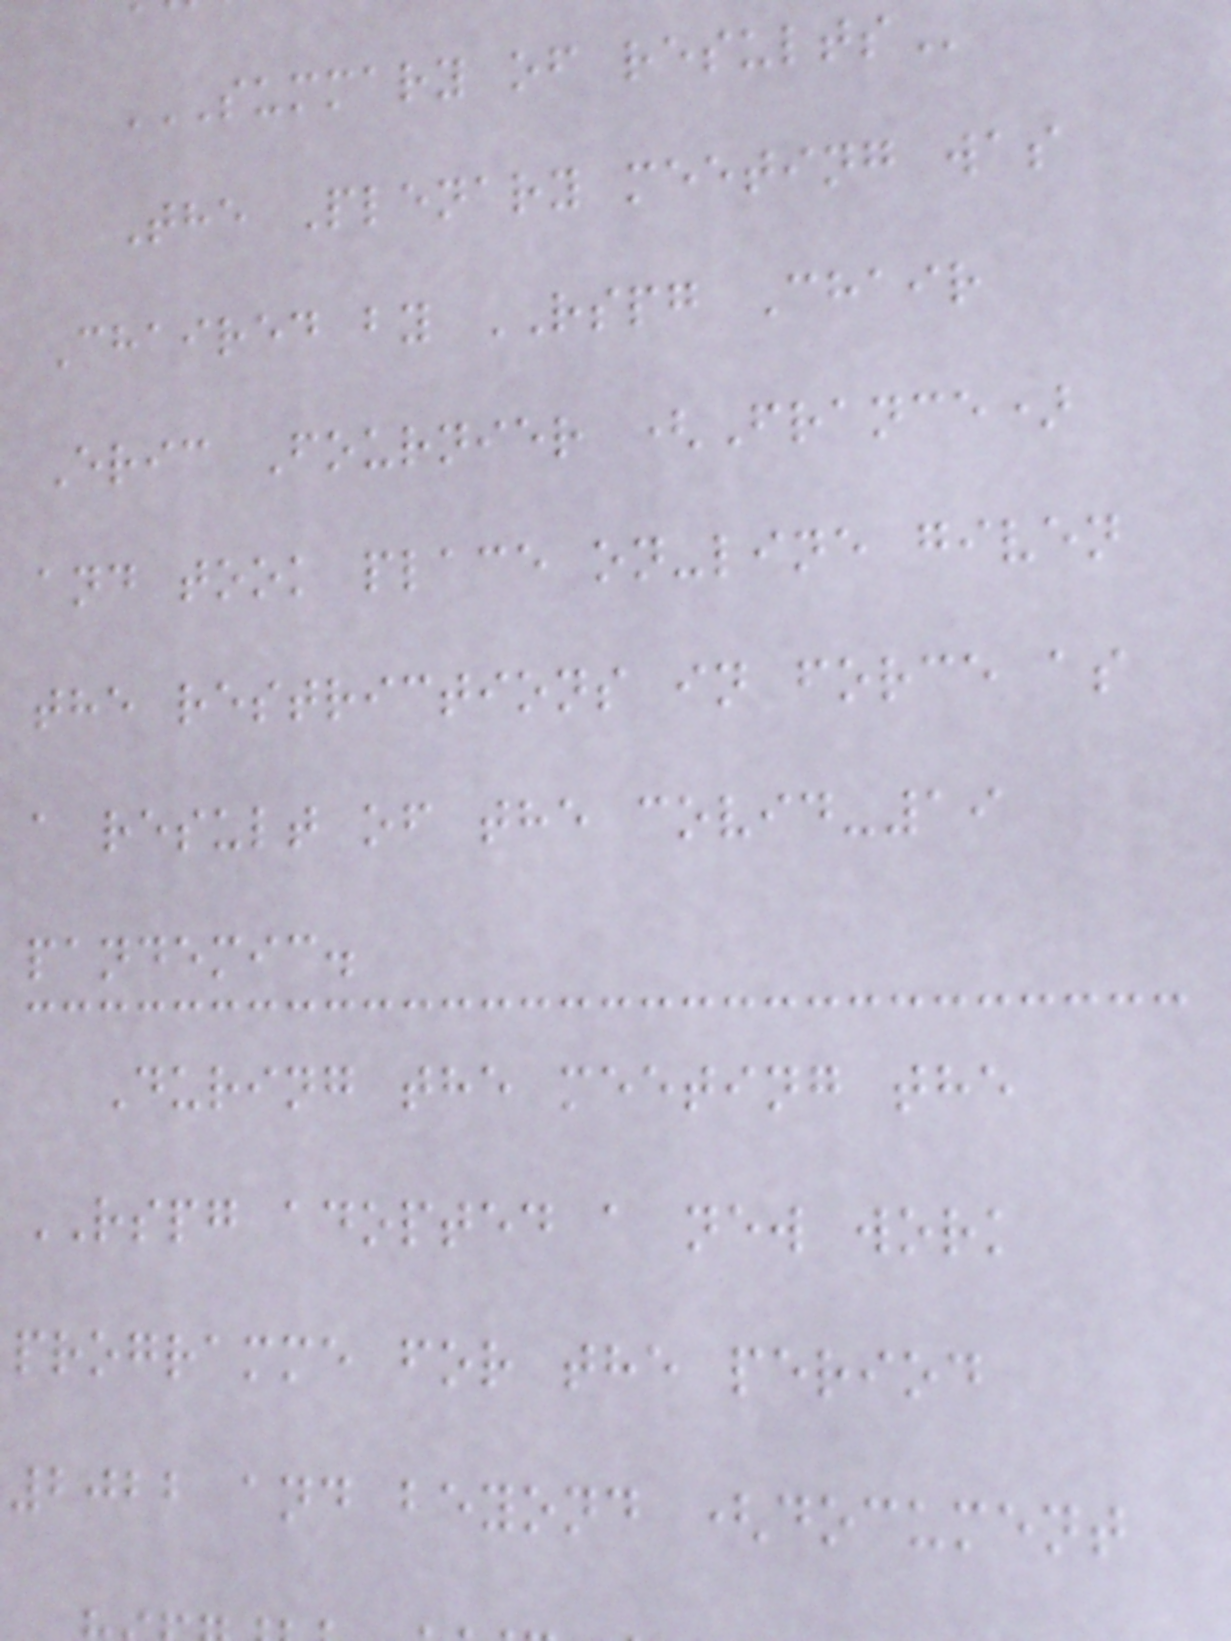SUMMARY OF RESULTS
The Plenary meeting was
Chaired by RSPG Chair
Eric Fournier (France)
and took place on-line given
the restrictions in force as
a result of the covid-19
pandemic.
During the meeting the
RSPG adopted a new work
programme for the period
2022 and beyond (document
